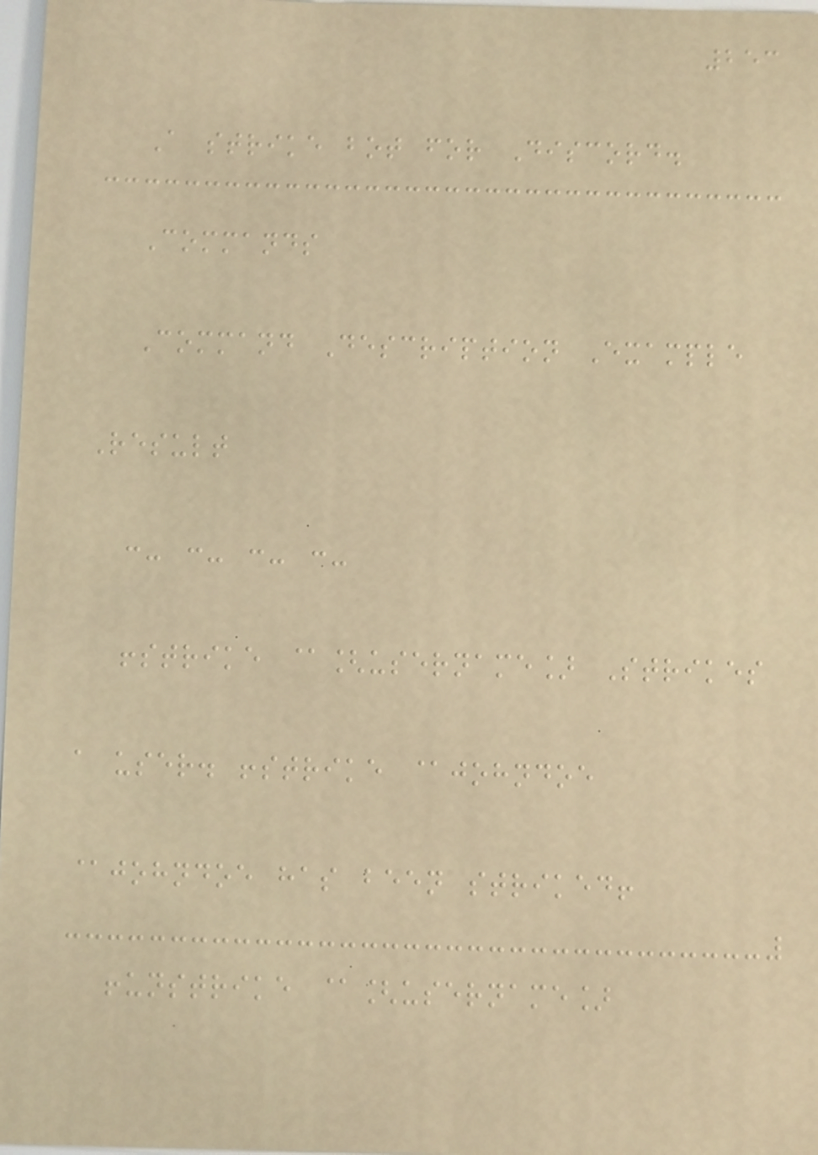253
A strike bot for Discord.
Commands
Command Description Example
Result
:- :- :- :-
!strike @[username] Strikes
a user. !strike @johndoe
@johndoe has been striked!
!unstrike @[username]
